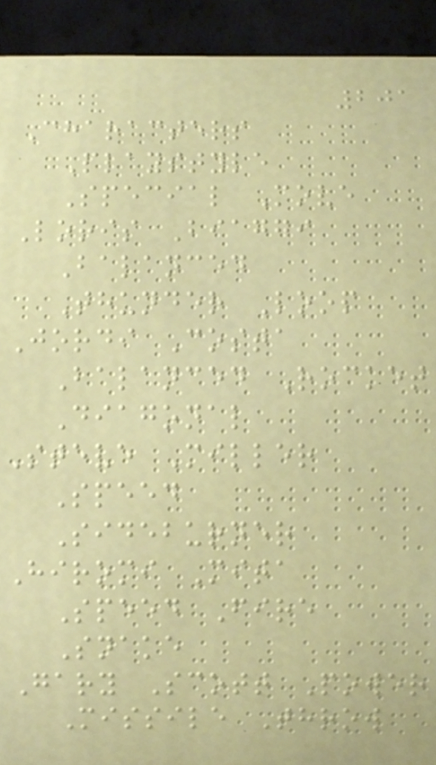201
Characters
Playstyle
Special Move
Loris Biaggi
Balanced
Thunder Loop
Jordi Costa
Balanced Rocket
Diagonal
Steve Miller
Speed
Sideburner
Hiromi Mita
Speed Fire
Snake
Gary Scott Power
Missile Throw
